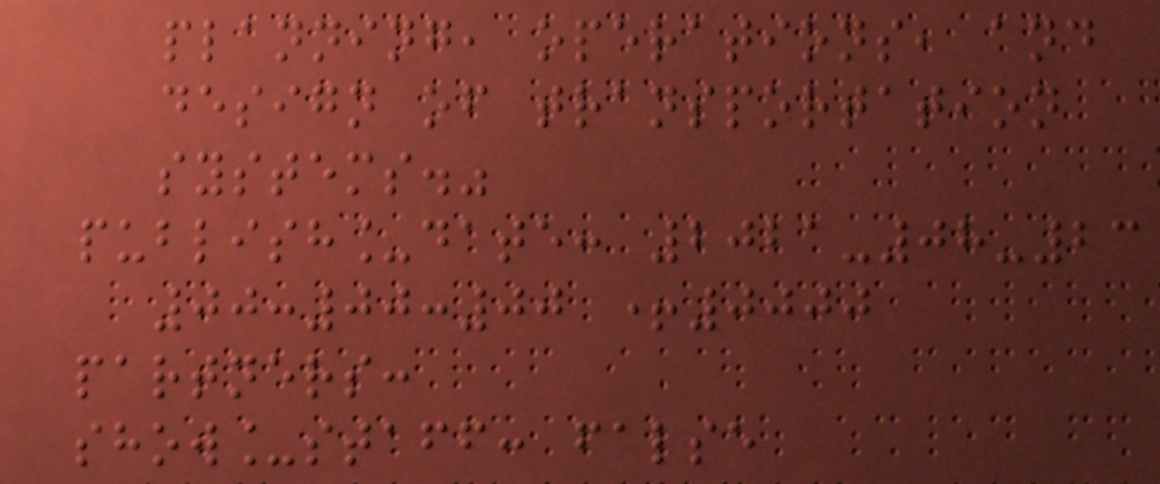planning, operations, and
design of transportation
systems."
publish_date: 2021-08-23
00:00:00 +0000
partners:
show_staff: false
